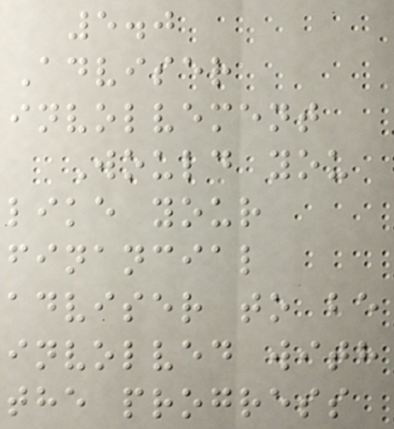5.0
Adviser
involvement
Would you
like your
financial
adviser to be
involved with
the progress
